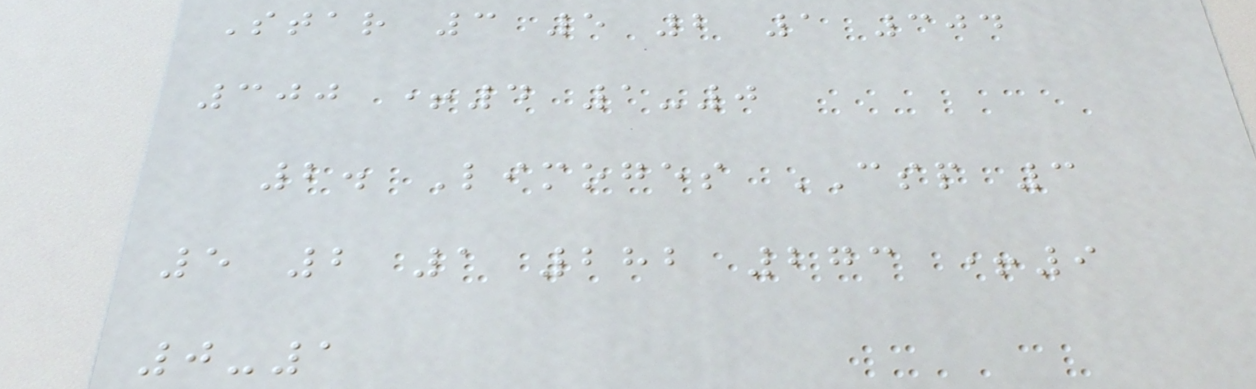Star 3 5 2 1 304
300 +4 1-0
2. Limoges CSP 3
5 2 1 282 273 +9
0-1
